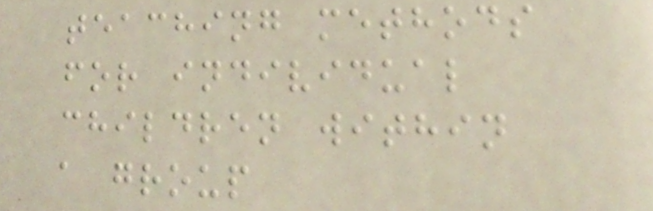teaching methods
for individual
children within
a group
